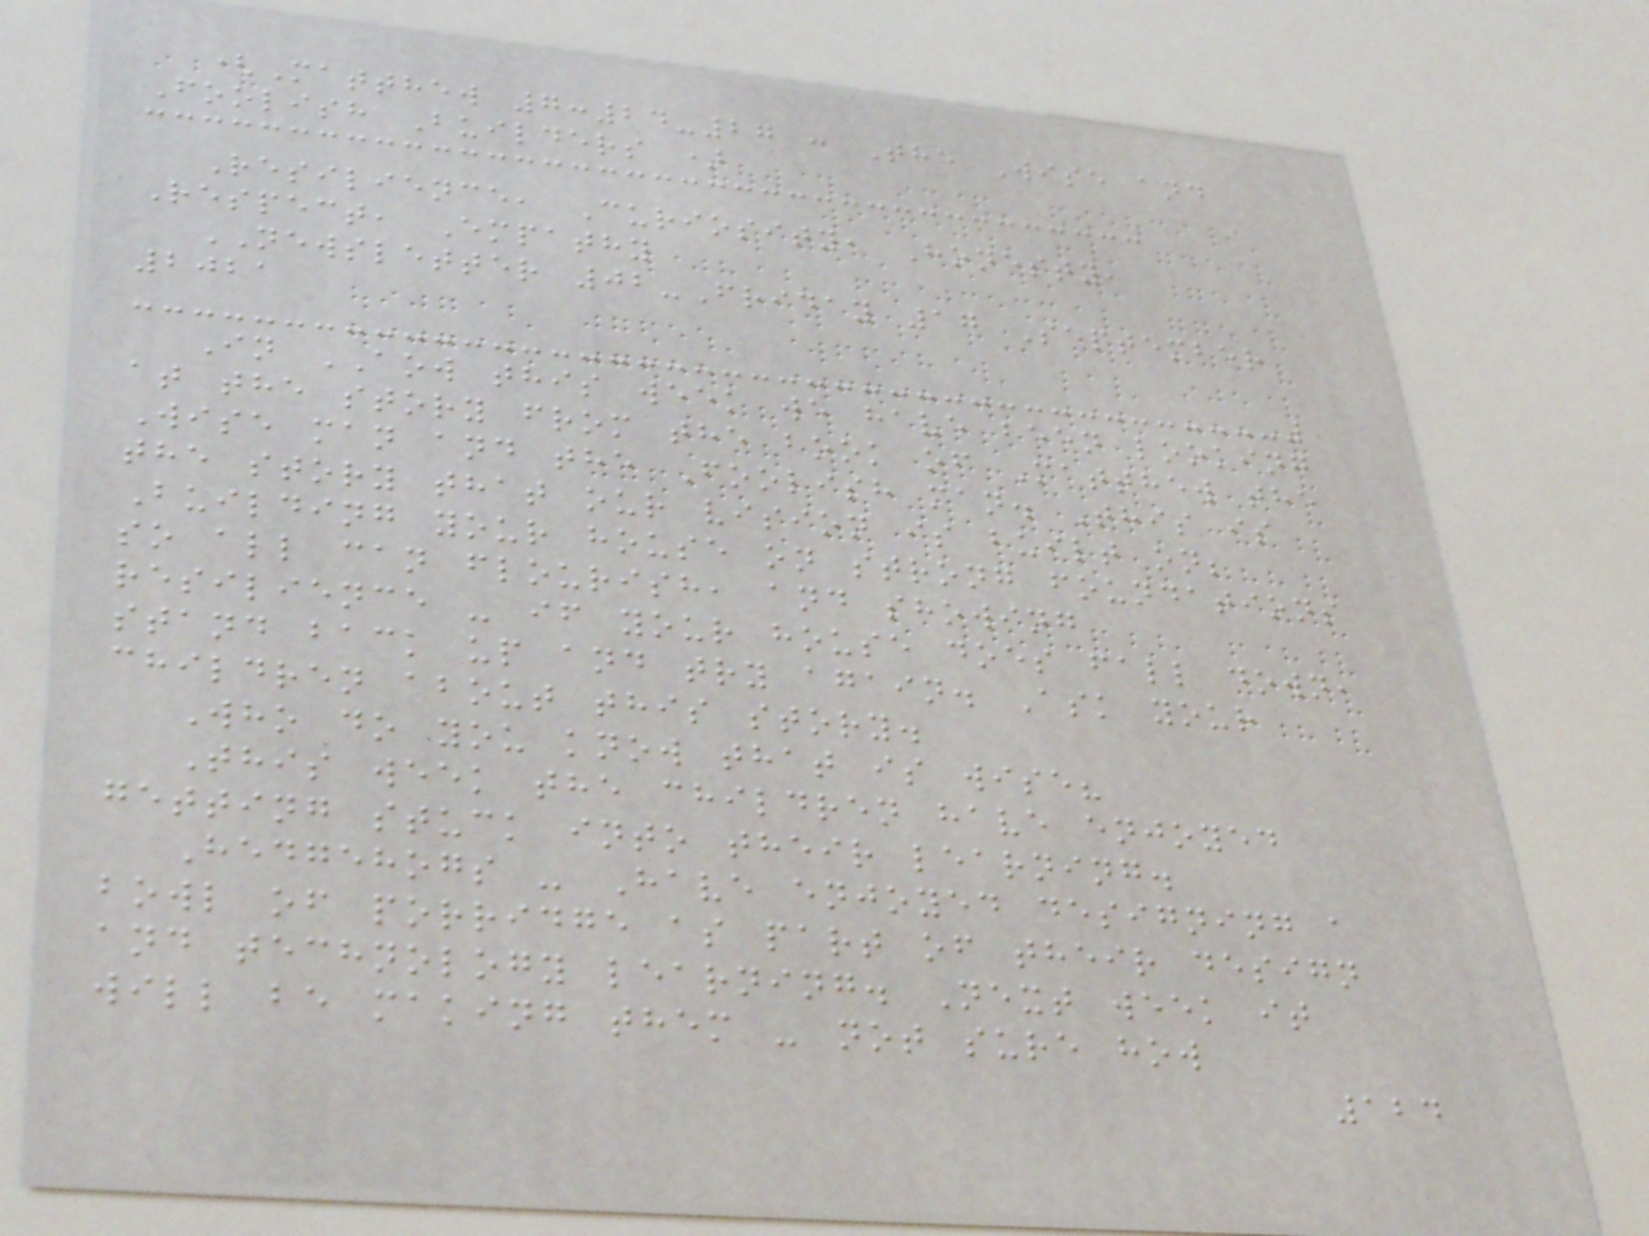(Matthew 7:24-27 : The Wise and
Foolish Builders )
Resilience, Curiosity, Honesty,
Respect, Empathy
NEWSLETTER 02-Friday 17 September
2021
In AOW this week we have been looking
at the story from the book of Matthew the
Wise man and the Foolish man. This is
the story that our vision is built on;
Building your house on strong foundations
so all can flourish, and showing
resilience - if your house does fall down,
stand back up and try again. Ask your
children about this story.
Who do you know that is wise?
This week the children have enjoyed
getting stuck into their learning.
Hedgehogs - Have enjoyed designing a
bowl of porridge as part of their design
and technology learning. Next week it
will be making them - not sure how
124
